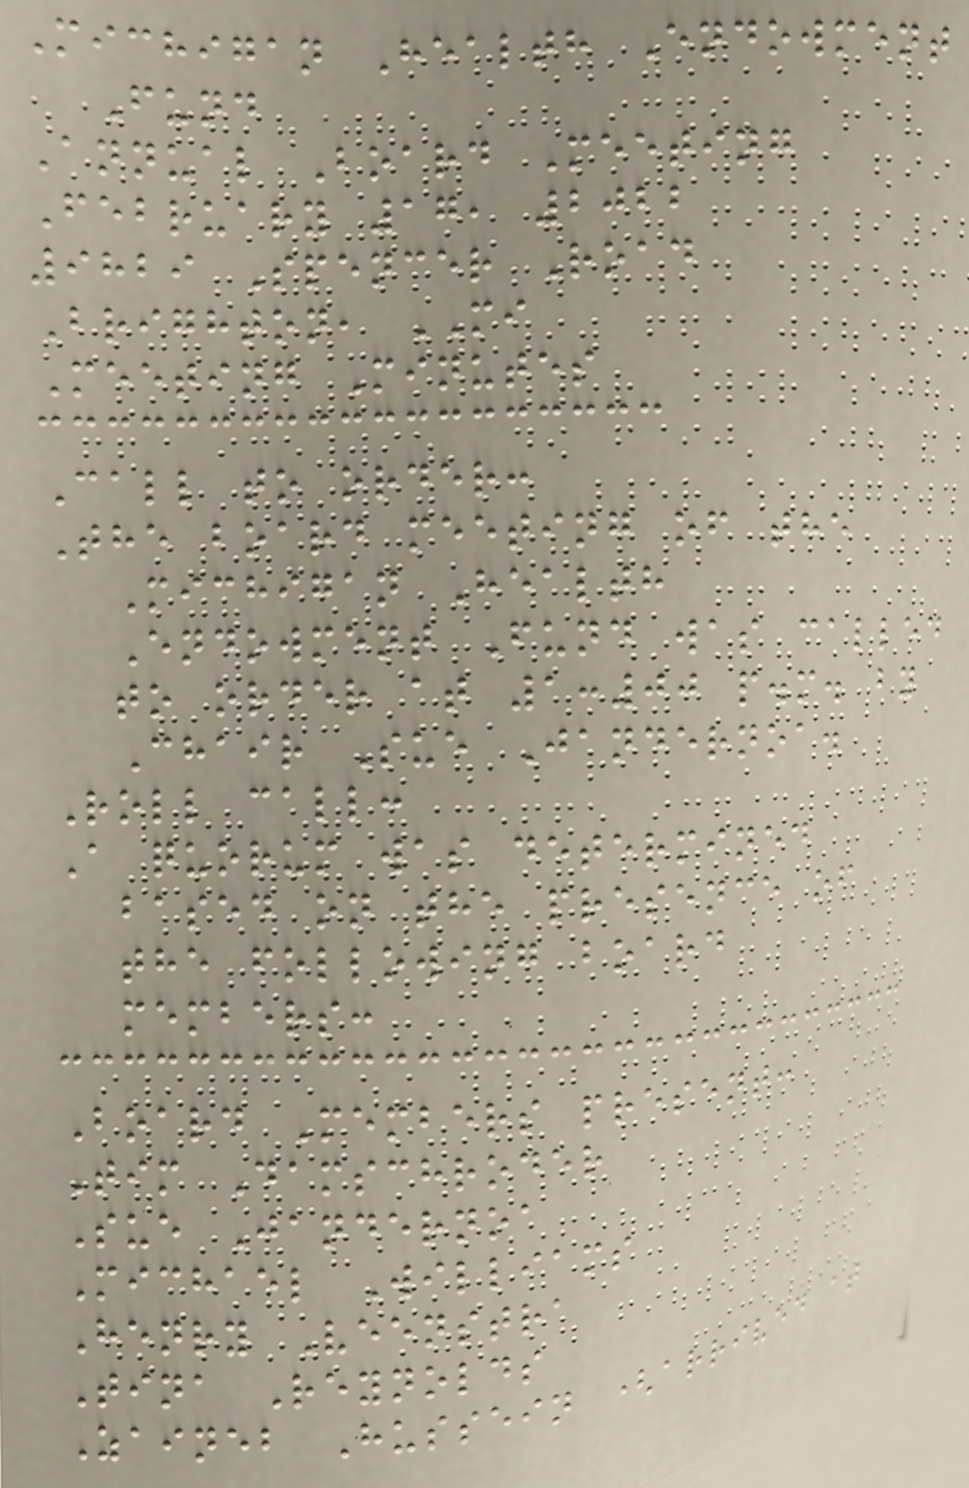Michigan Health Endowment
Fund
Annual Board Meeting
February 17, 2022
9829 Spencer Road
Brighton, MI
Meeting Minutes
Call to order:
The board meeting of the
Michigan Health
Endowment Fund was called
to order at 1:00 p.m. by
Chair Sue Jandernoa.
Roll call:
A quorum was determined
based on the presence of
the following board
members:
Board Members present:
Tim Damschroder
Sue Jandernoa
Michael Williams
Henry Veenstra
Tina Reynolds
Zaineb Hussein (arrived at
